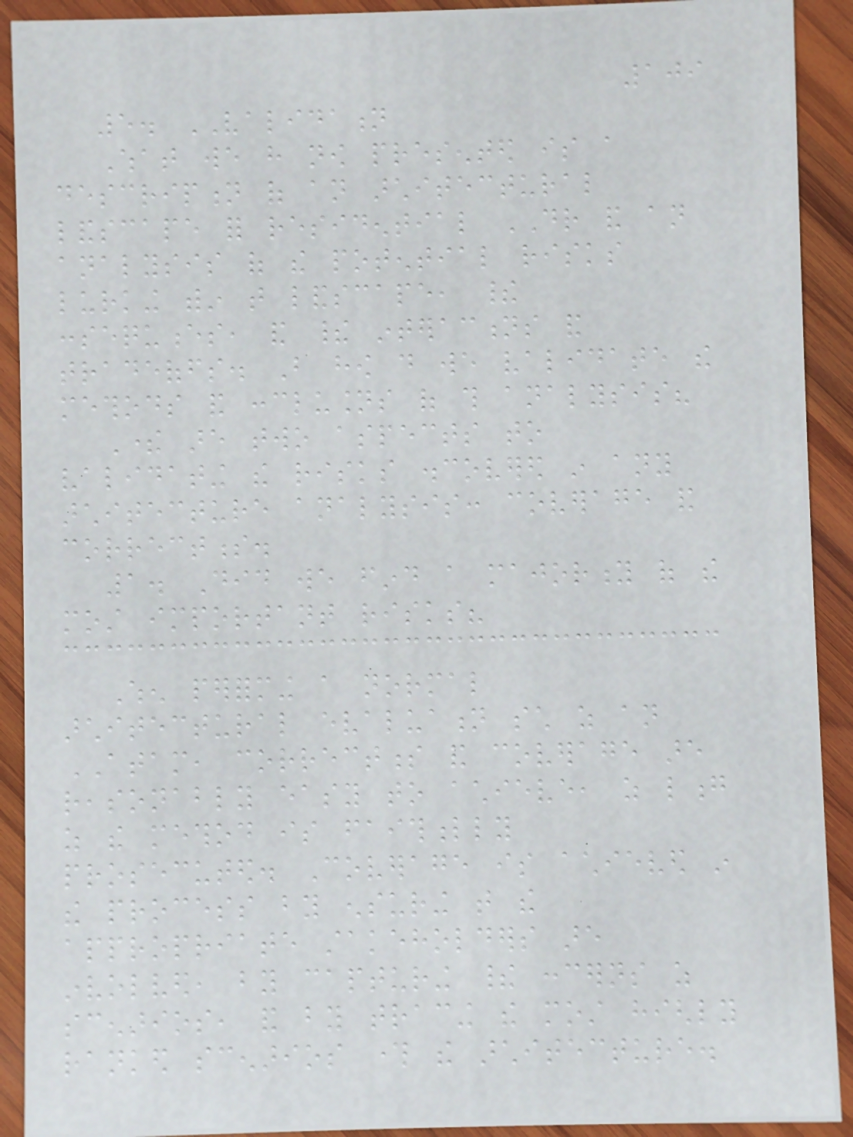109
5. VALIDATION
What we have now presented is a
description of an architectural
landscape for residential DR and an
analysis of the potential risks
lurking within that landscape, their
consequences, and their interactions and
tradeoffs. But how do we validate the
methods and conclusions of this analysis?
There are two aspects to
validating the risks discovered in any
architecture analysis: coverage and
correctness.
1. Did we find a majority of the
most important risks?
When performing a normal
architectural evaluation such as an
ATAM, correctness and coverage are
reasonably easy to achieve, as long
as the method is faithfully
prosecuted. Coverage is achieved in
the process by ensuring that the
appropriate stakeholders are
involved, by capturing their concerns as
scenarios, and by tracing the most highly
ranked scenarios through the architecture.
